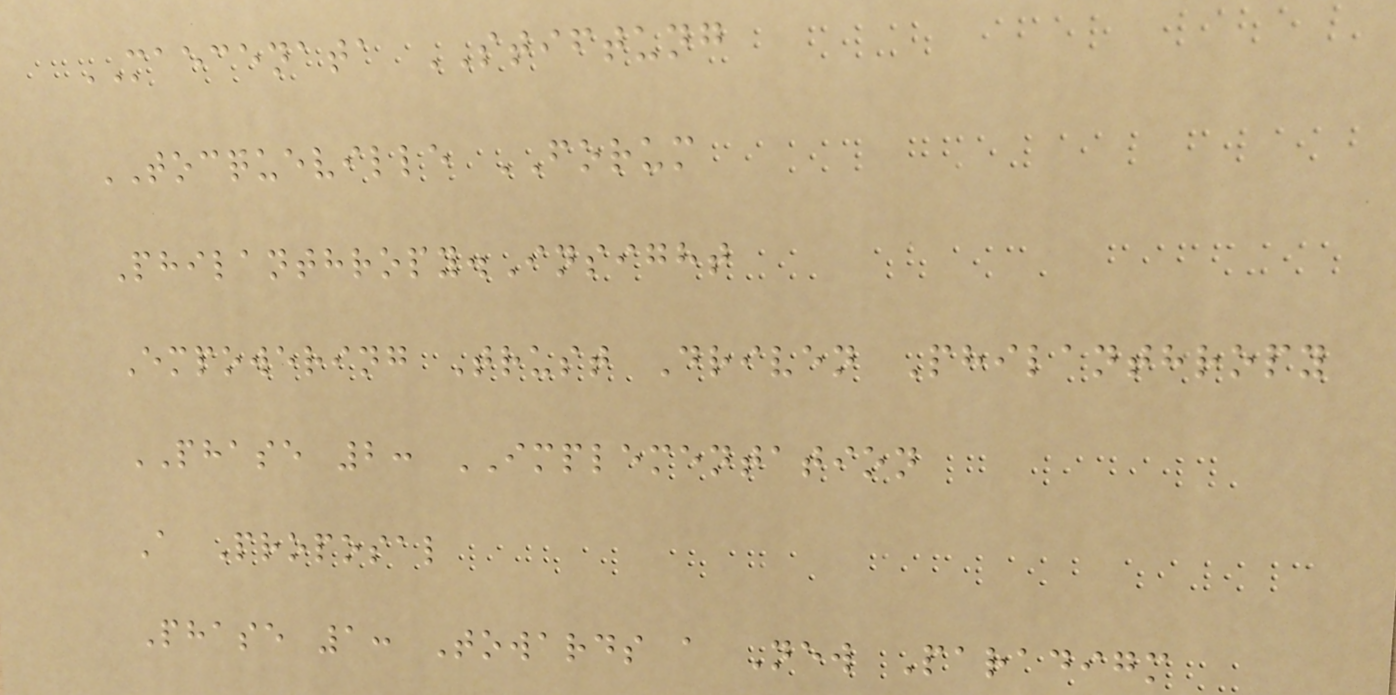MAECENATA STIFTUNG
TOCQUEVILLE FORUM
Philanthropy.Insight
Empowering Trust Driven Philanthropy
PHASE 2: IMPLEMENTATION
A Proposal
Phase 1: Towards a New Paradigm
